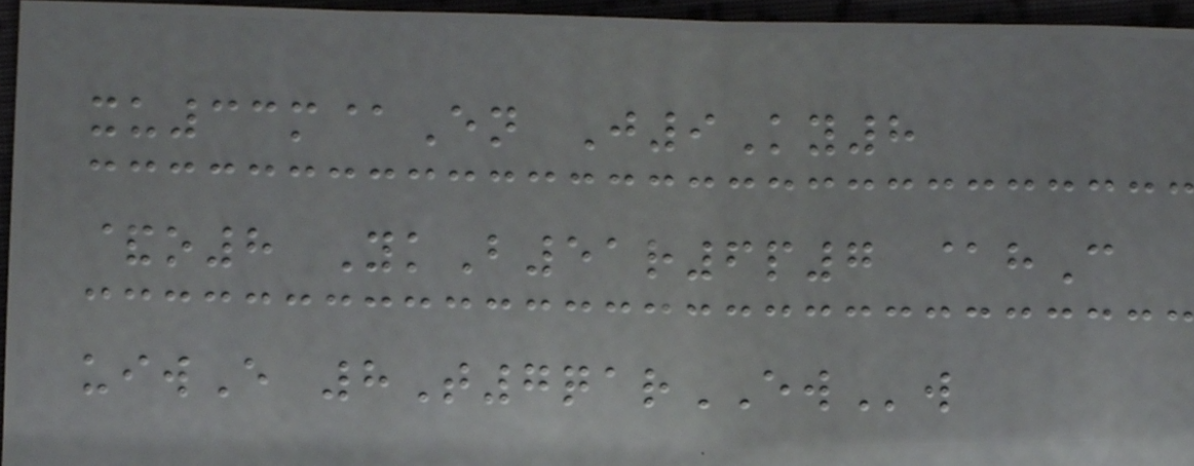xu33m@En J9Ky8
&o8 YkB51r6p7 @hC
uiwE 8T7qarEWw
